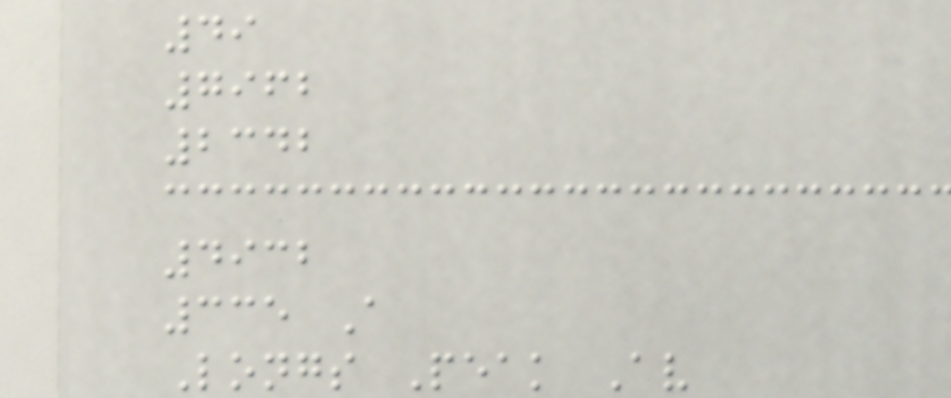49
7962
2342
4932
335 A
Longs Peak Av
